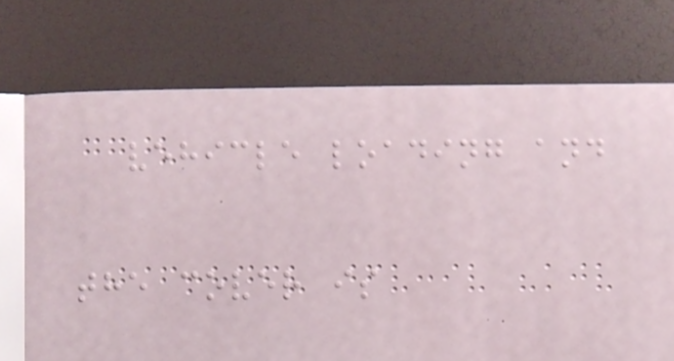vehicle loading and
the cover is
